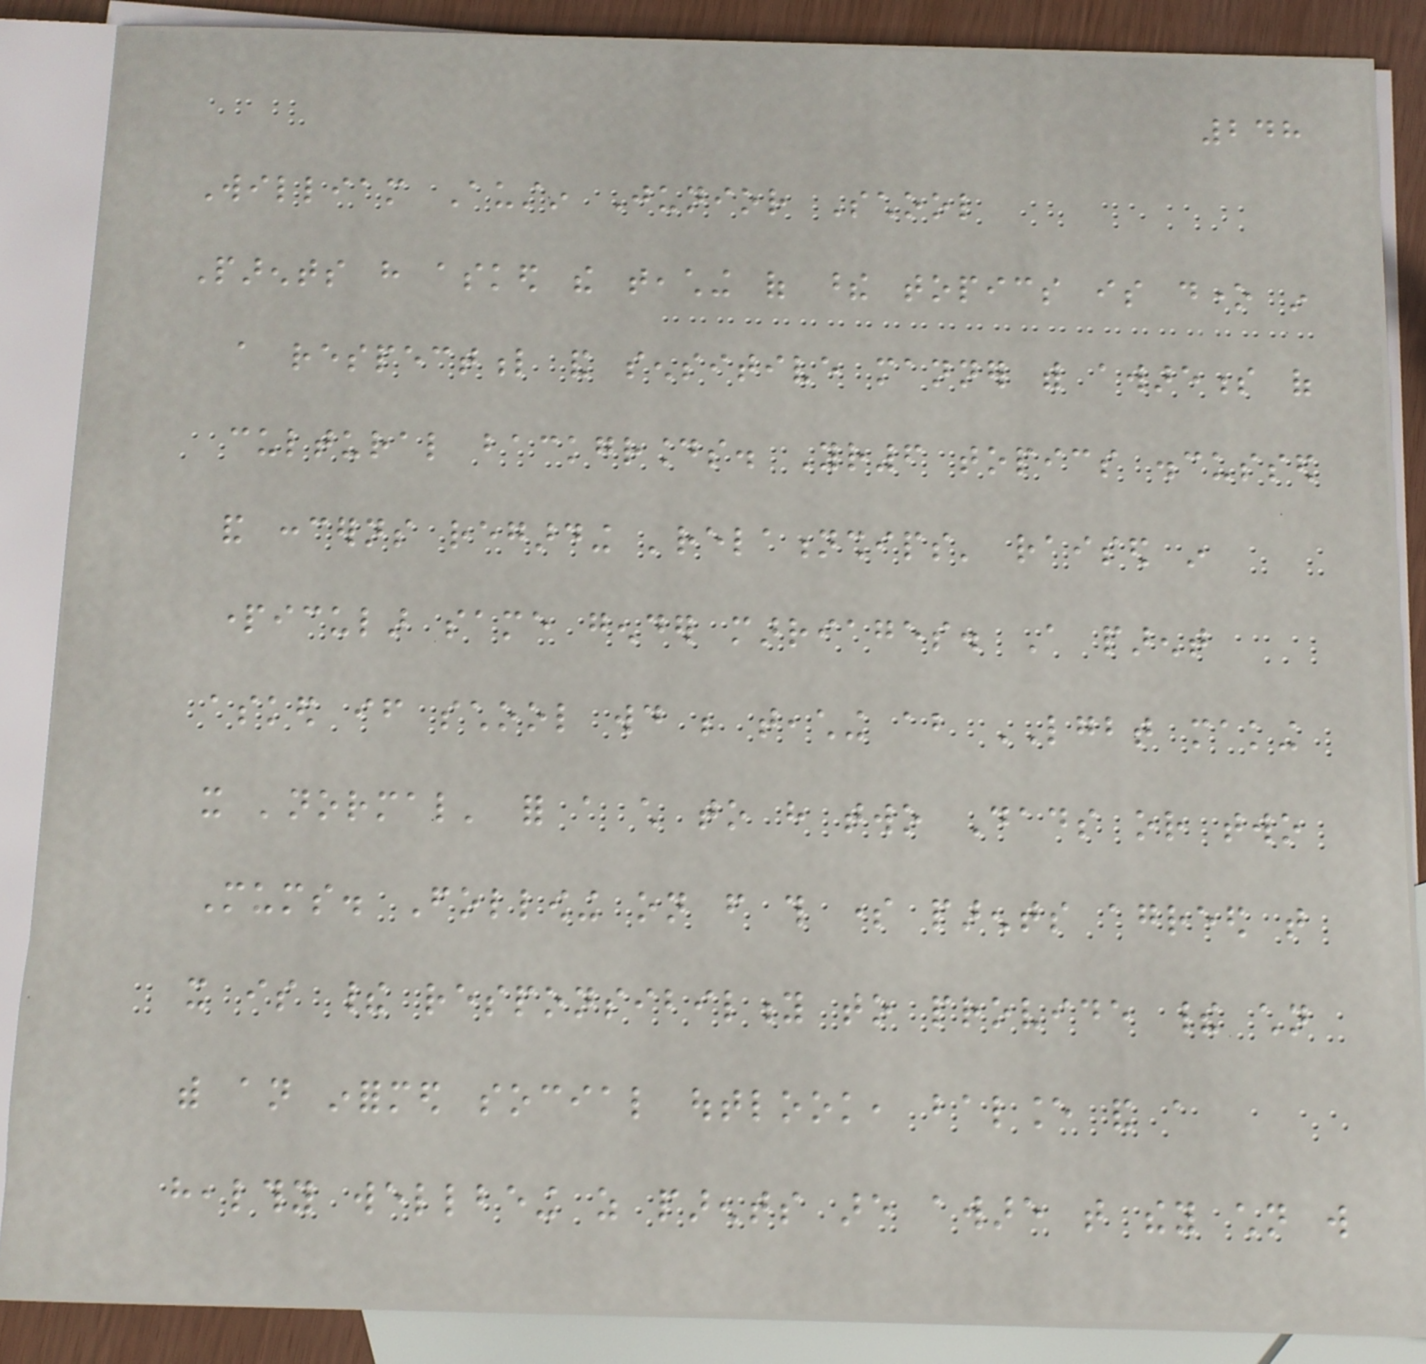248
William Austin Junior School
Parents have asked the teaching of these topics is done in
a respectful and sensitive manner with awareness of
cultural backgrounds. Yr6 topics discussed
and concerns regarding 'relationships' raised in
particular same gender marriages. A parent
asked if school would be teaching about LGBT making
it 'normal' for a child to have two Dads or two
Mums. Following on from this some parents agreed that
it is their responsibility to provide their children
with an informed social outlook, balance and a
healthy wellbeing as parents are aware that they children will
